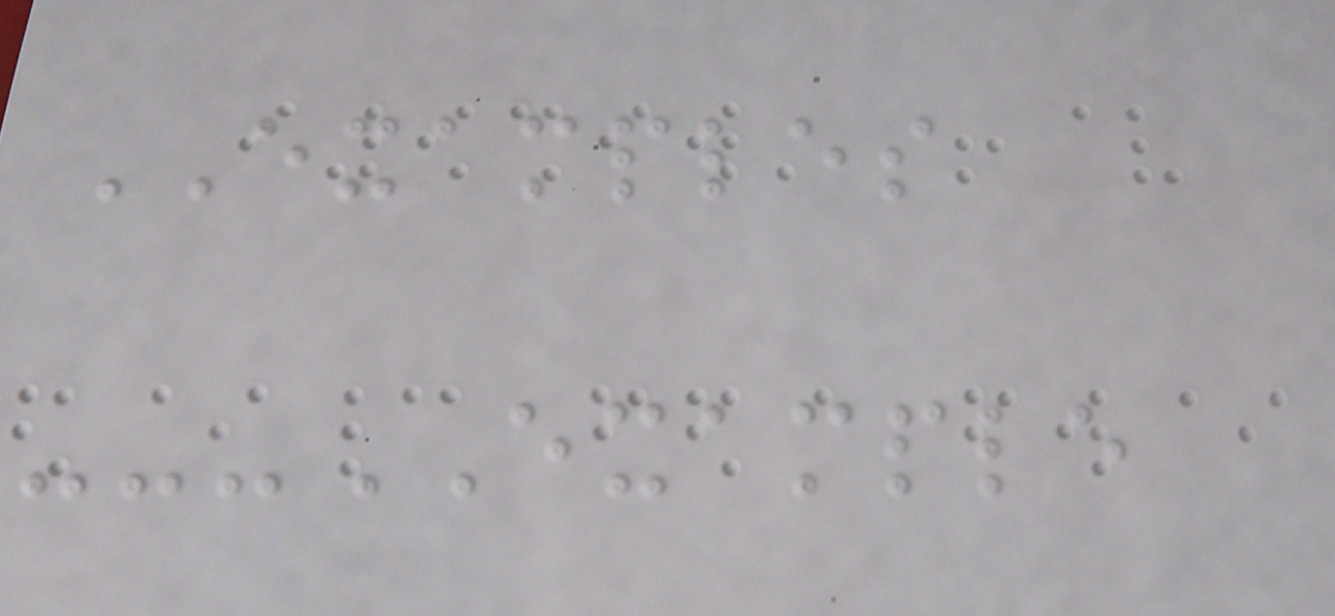EXAMPLES
---EXAMPLE
